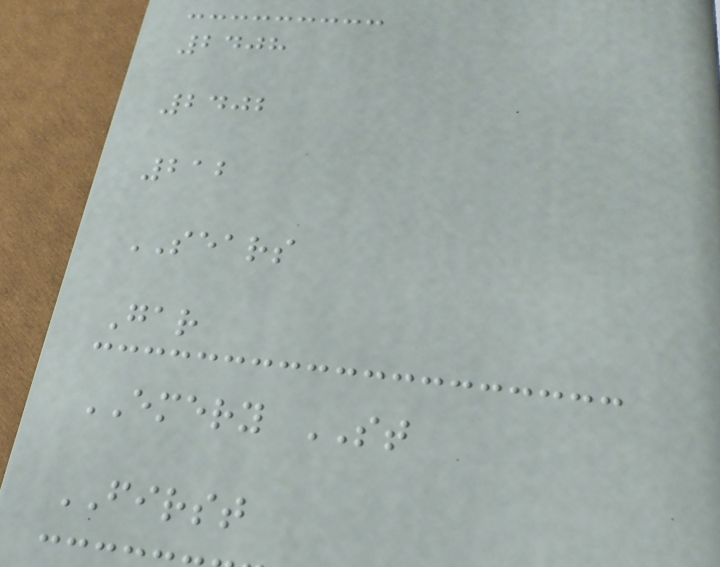2408
2402
212
SEARS
Gar
EMERY ST
FIRST
